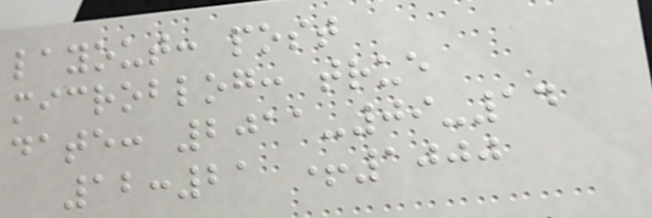layout: post
microblog: true
date: 2011-09-14
12:21 +1000
